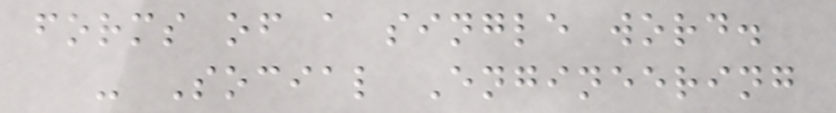forms of a single word.
- Social Engineering
